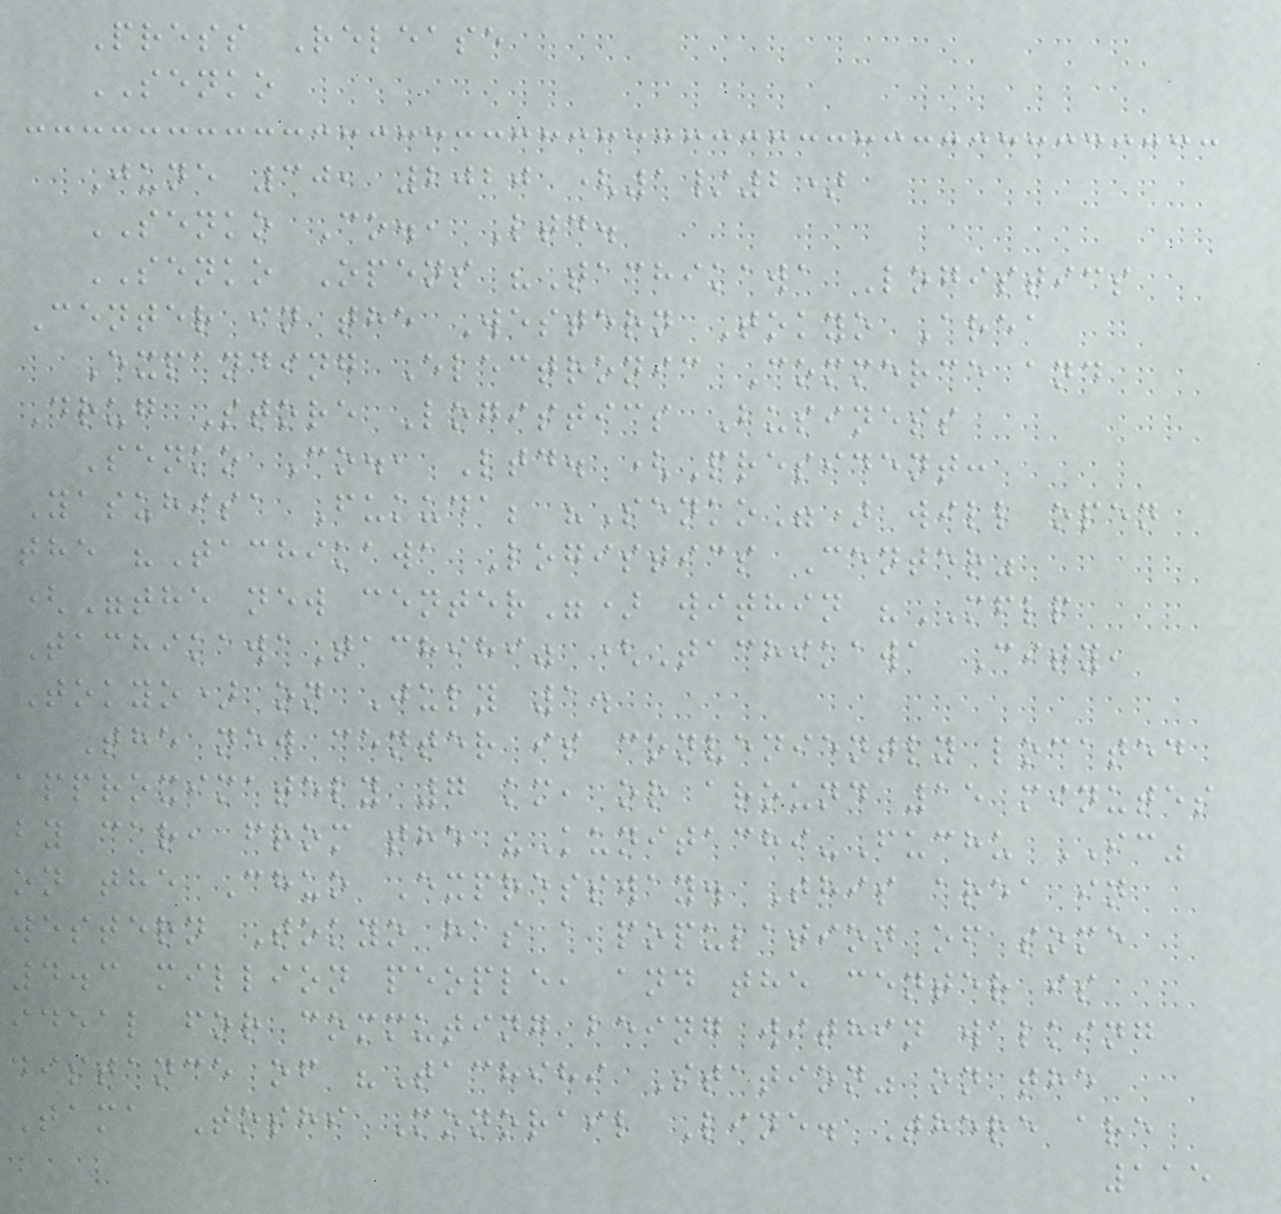Press Release
SENKO
June 30, 2020 (1/2)
SENKO Co., Ltd.
SENKO Opens "Tachikawa Logistics
Center in the Western Tokyo Area
Expanding Electronic Commerce and
Drug Store Logistics Business
Senko Co., Ltd. (President:
Yasuhisa Fukuda; "Senko") will open
the "Tachikawa Logistics Center"
("the new center") within "MFLP
TachikawaTachihi" (Tachikawa City,
Tokyo) on July 1.
The new center is conveniently located
approximately 7 km, or around 15 minutes
by car, from the "Kunitachi-Fuchu IC"
on the Chuo Expressway. This area in
western Tokyo has a population of some
4.3 million people, and the center is
ideal for commuting being within walking
distance of "Tachihi Station" on the
Tama Toshi Monorail Line. There are
115
